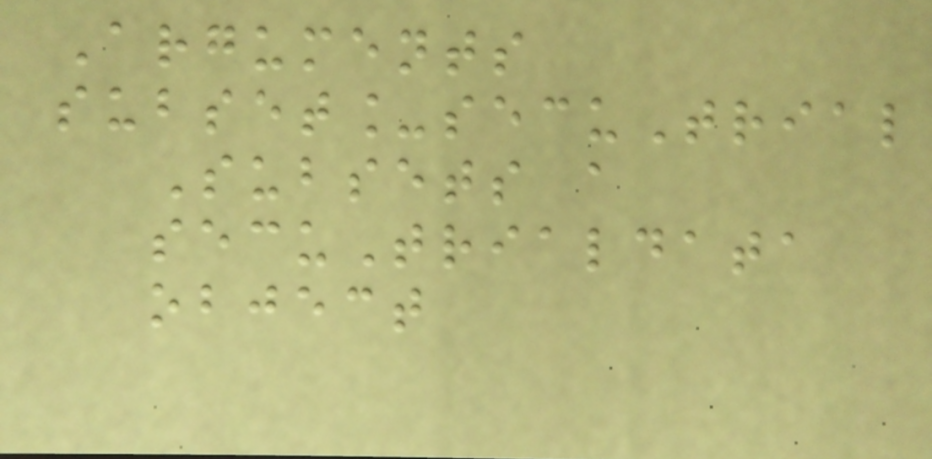Arguments
subset_secuTrial
Subsets a
secuTrialdata
object
